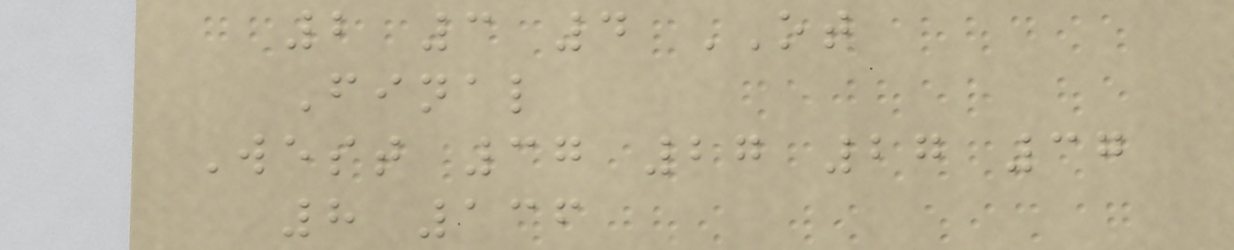2 3 4 OT
Final
West 37 27 27 37
8 136
